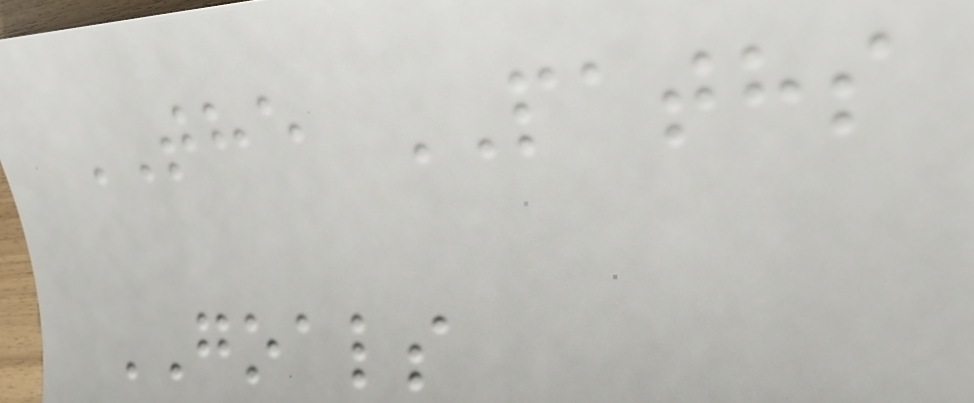THE PATHS
GOALS
